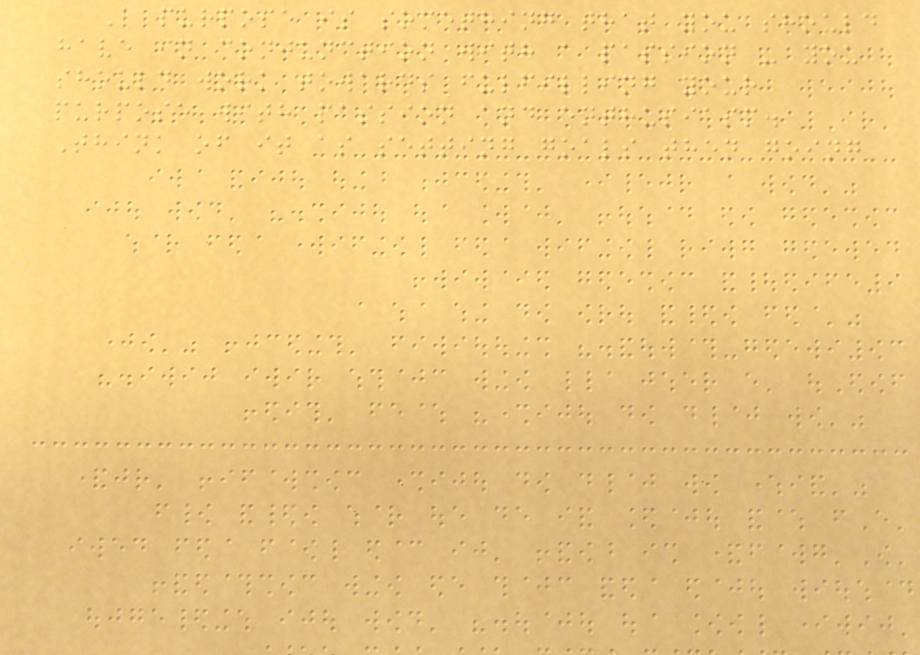A purpose is something that you should
have in conjunction with a passion - you
should work towards fulfilling your
purpose with passion and enthusiasm.
Think of it as setting goals then going
